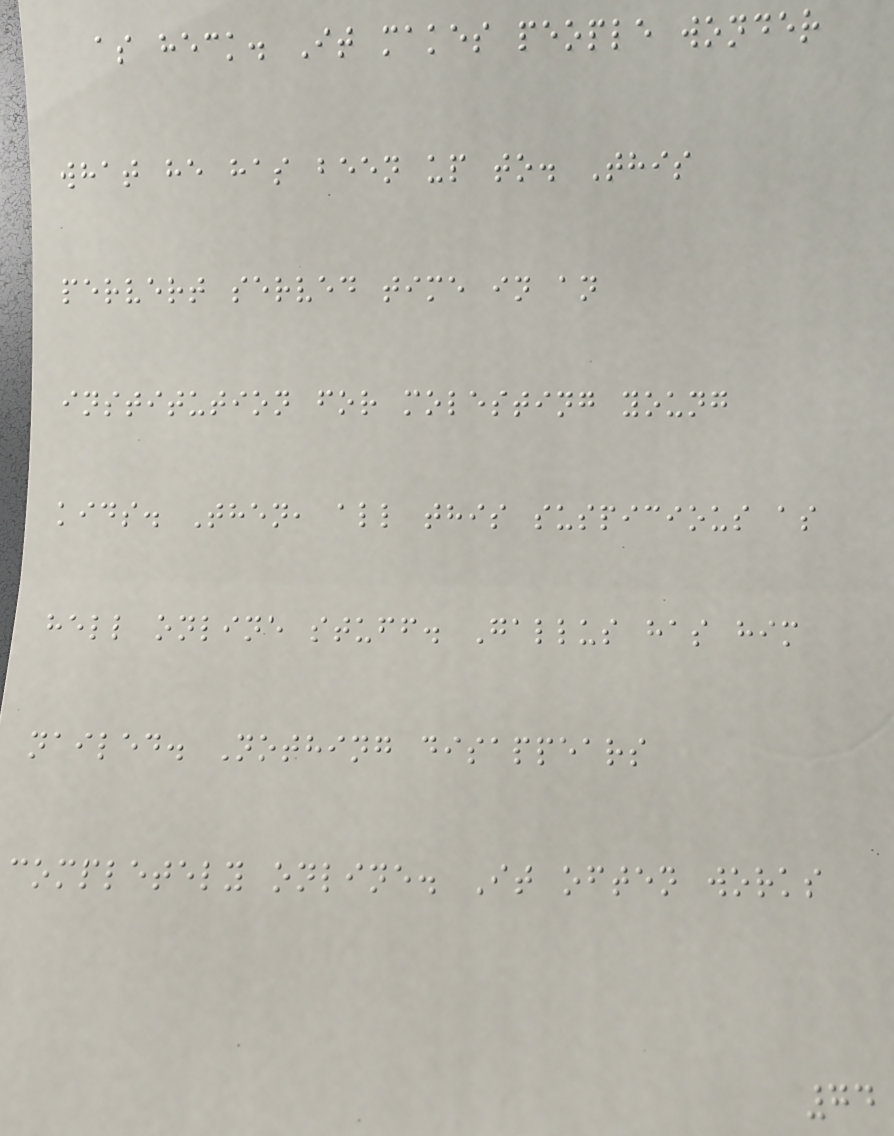as heck. It makes people wonder
what he has been up to. This
pervert served time in an
institution for molesting young
kids. Then, all this suspicious as
hell online stuff. Gallus has him
nailed. Nothing disappears
completely online. It often works
74
